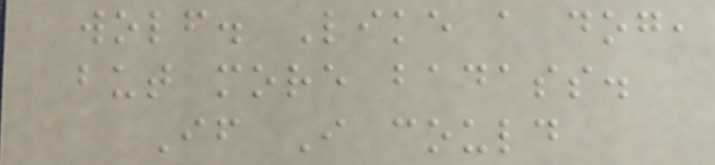wolf. Like a dog,
but more badass.
If I could
